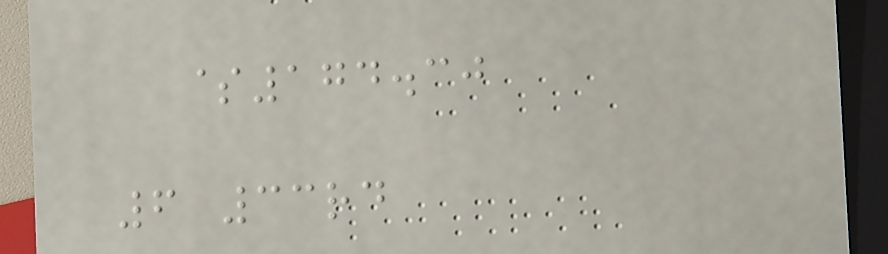$174.30
6 33rd
